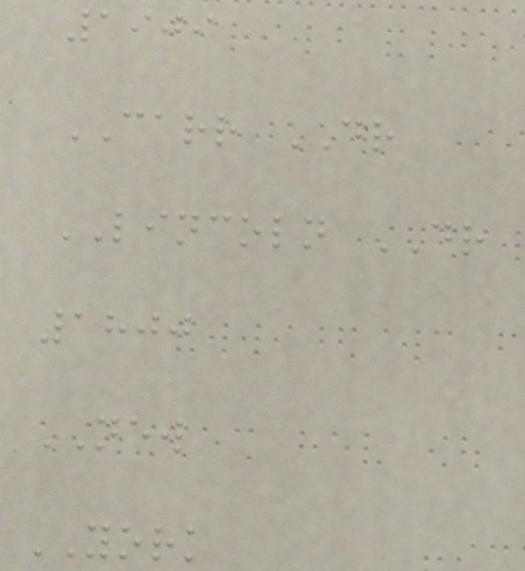1909
CARR DR
LINCOLN DR
1800
NEW
YORK
